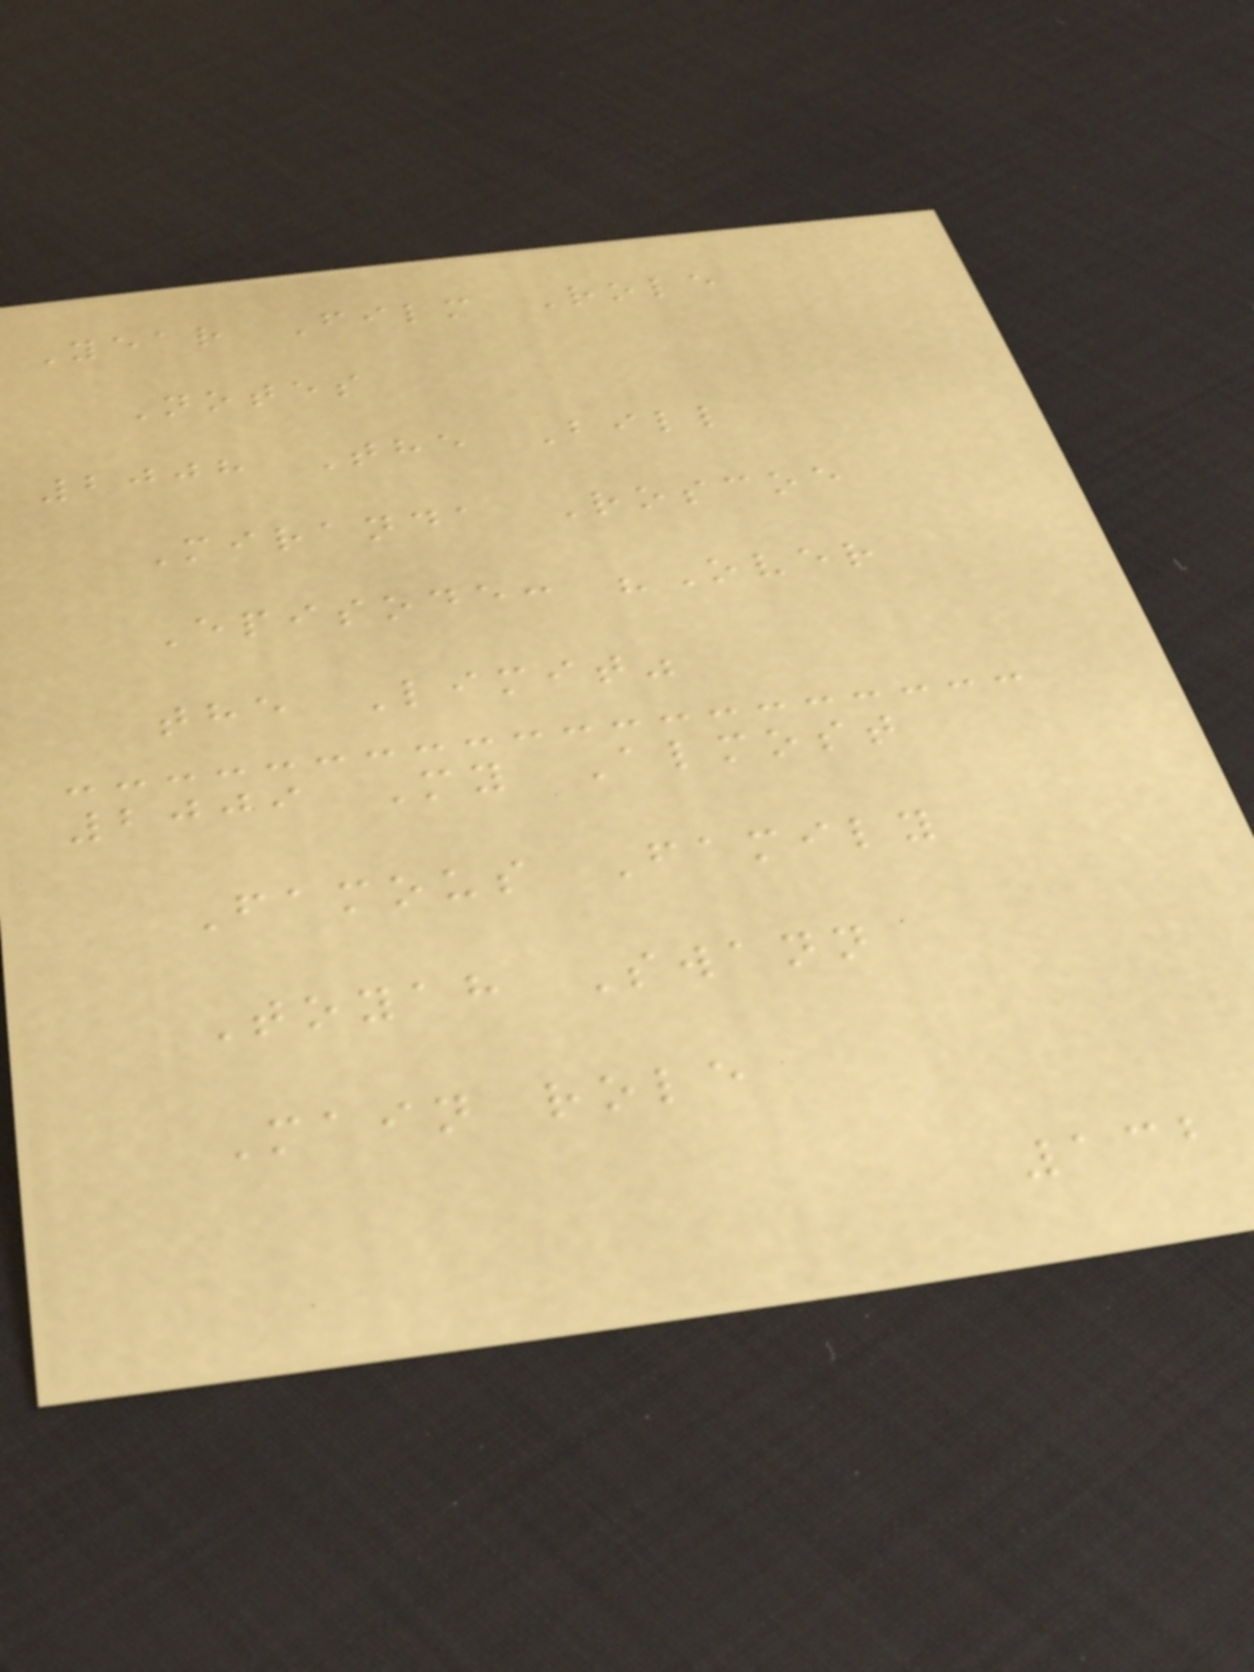Year Film Role
Notes
2008 The Bill
Miranda Roscoe
Episode: "Over
the Limit"
2009 My Almost
Famous Family
Toyah Swann
Main role
132
